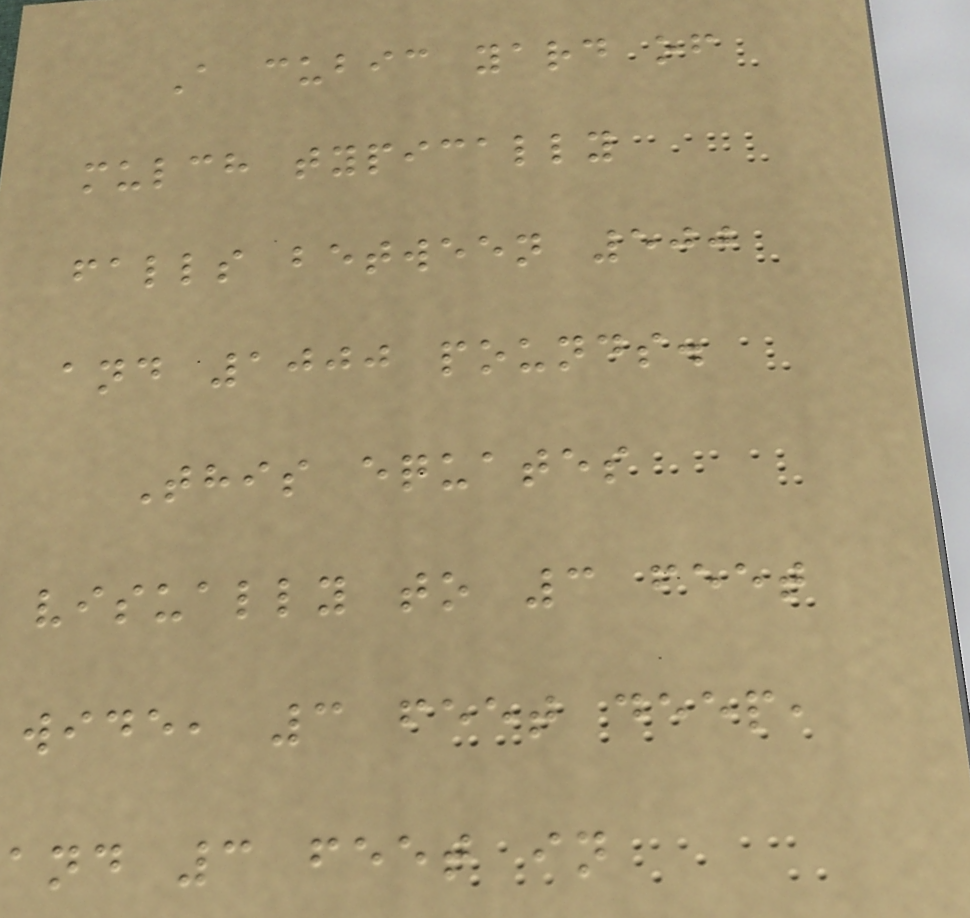A cubic yard of
mulch typically
falls between 500
and 1000 pounds.
This equates
visually to 3 feet
wide, 3 feet deep,
and 3 feet in
